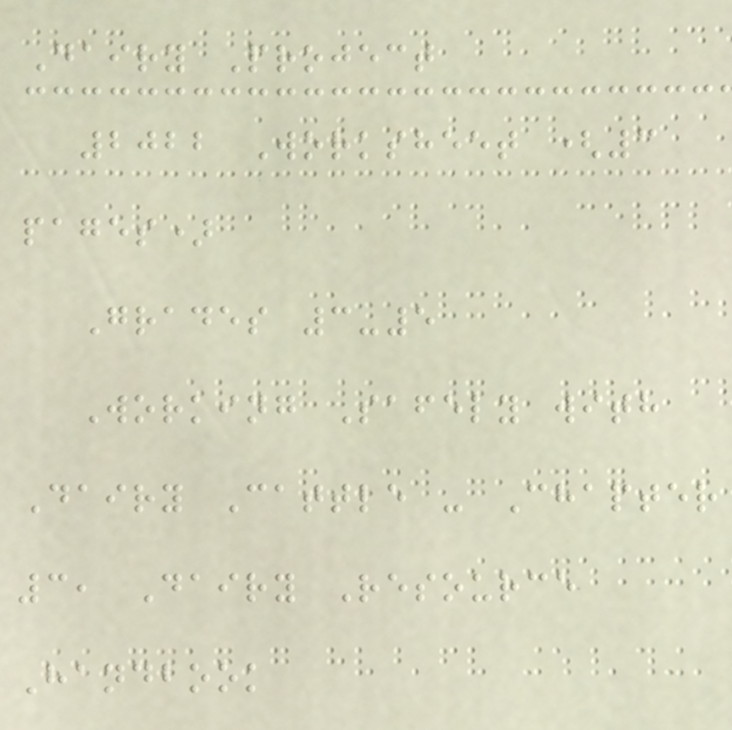Dairy Project
2022 Worksheet (3
pages)
Grades 3-5
Working Safely with
Dairy Cattle - Chapter
3, Dairy Resource
Handbook
